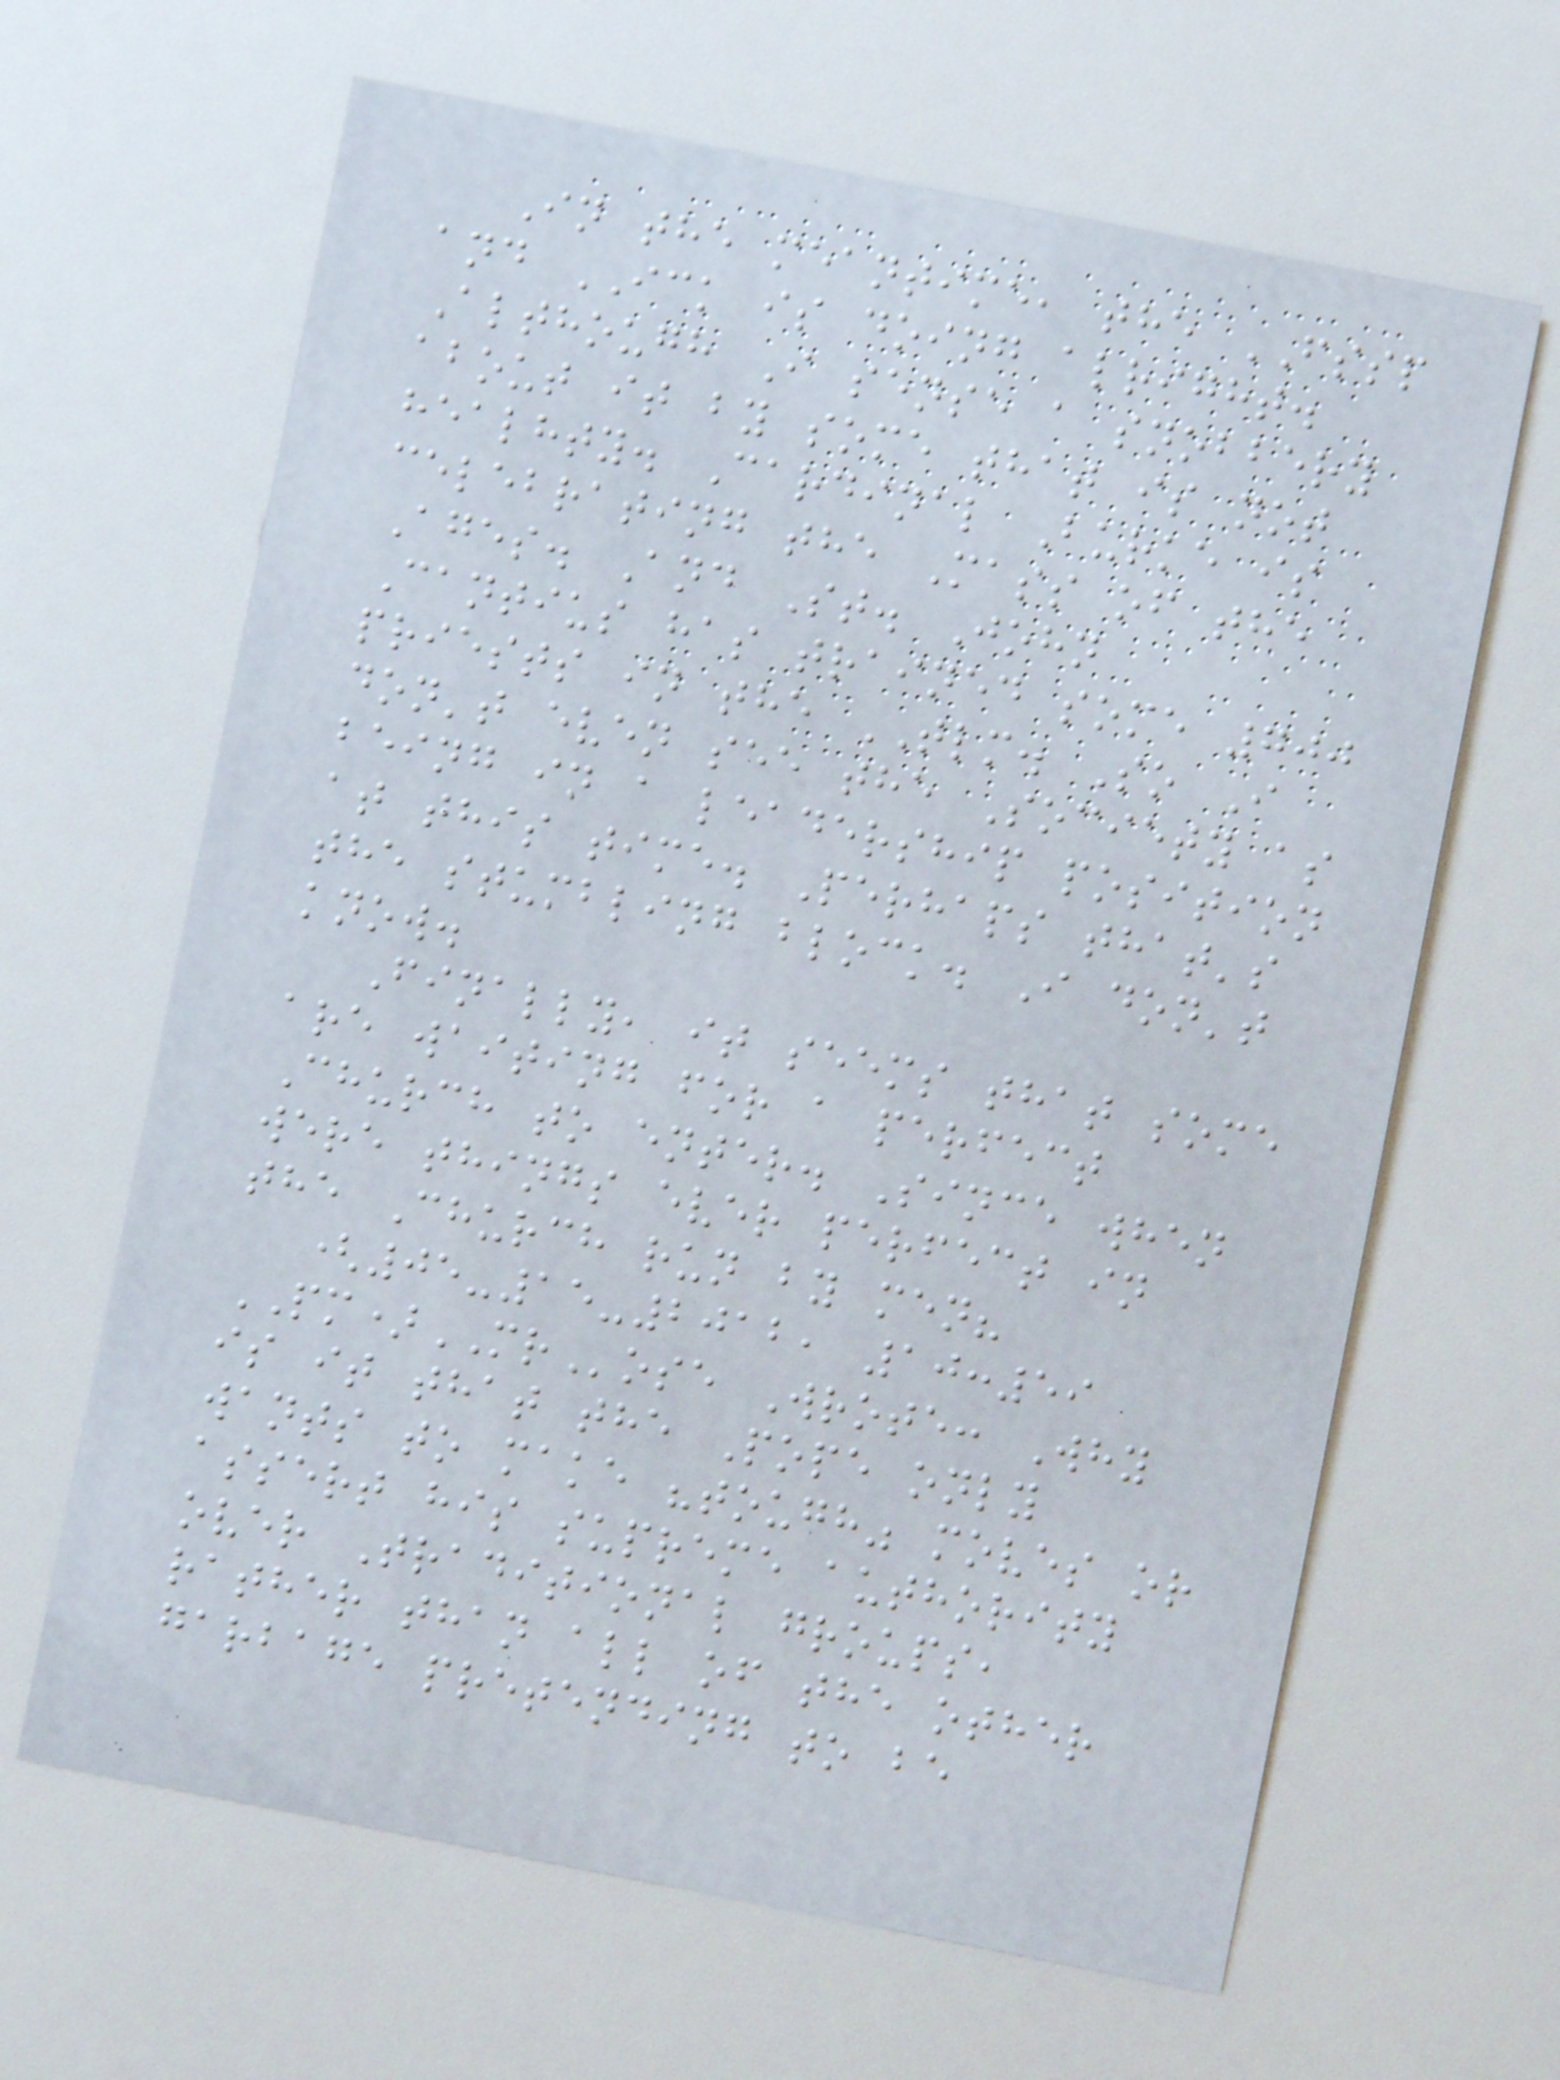In the meantime, the FSSP
and ICK is doing alright.
Although I sense a snobbery
about it by some that is not
healhty. Cardinal Burke is
celebrating the Mass of the
Ages. And St. John
Cantius has trained some 700
priests in the TLM. So I
don't even see the Society as
being in a leadership position
at this time. Perhaps that's
the stumbling block. I don't
know.
Finally, it seems that some
are waiting for a perfect
Church to enter. Since when
were things ever perfect in
the Church run by men?
(05-15-2012, 10:59
PM)MRose Wrote: Why
is it that the Pope only
wants to make "tough" moves or
assert his supreme authority
over Traditional groups,
rather than all of the other
garbage pretending to be
